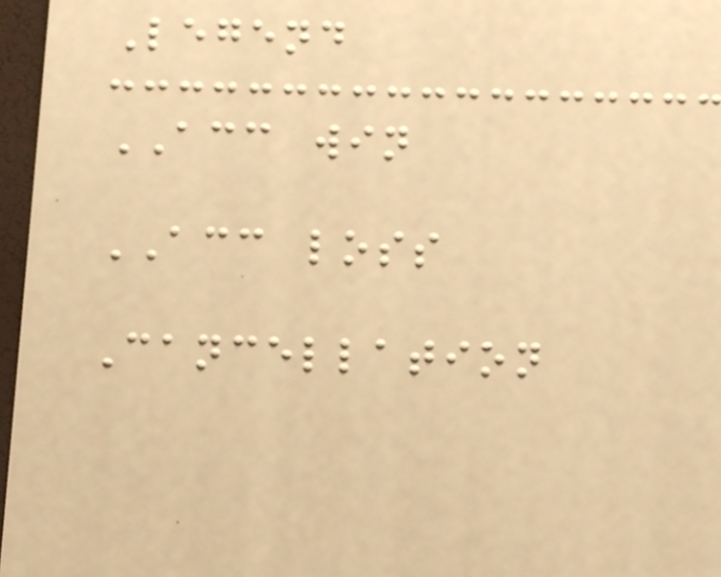Legend
ACC win
ACC loss
Cancellation
